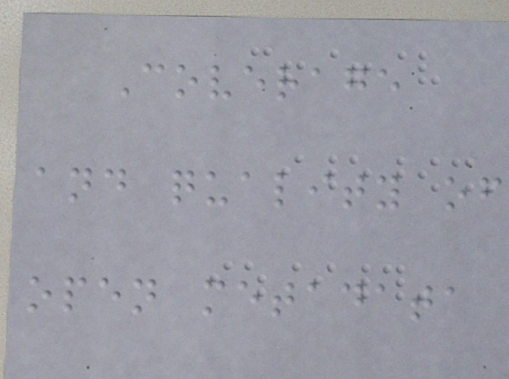Coverage
and quality of
open metadata
